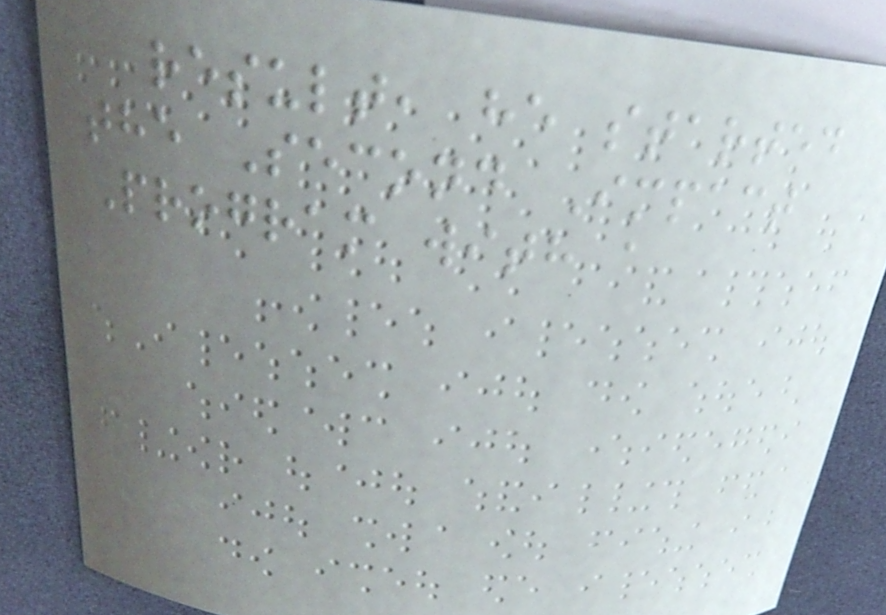result, he started
the Second Impact
Program with a
